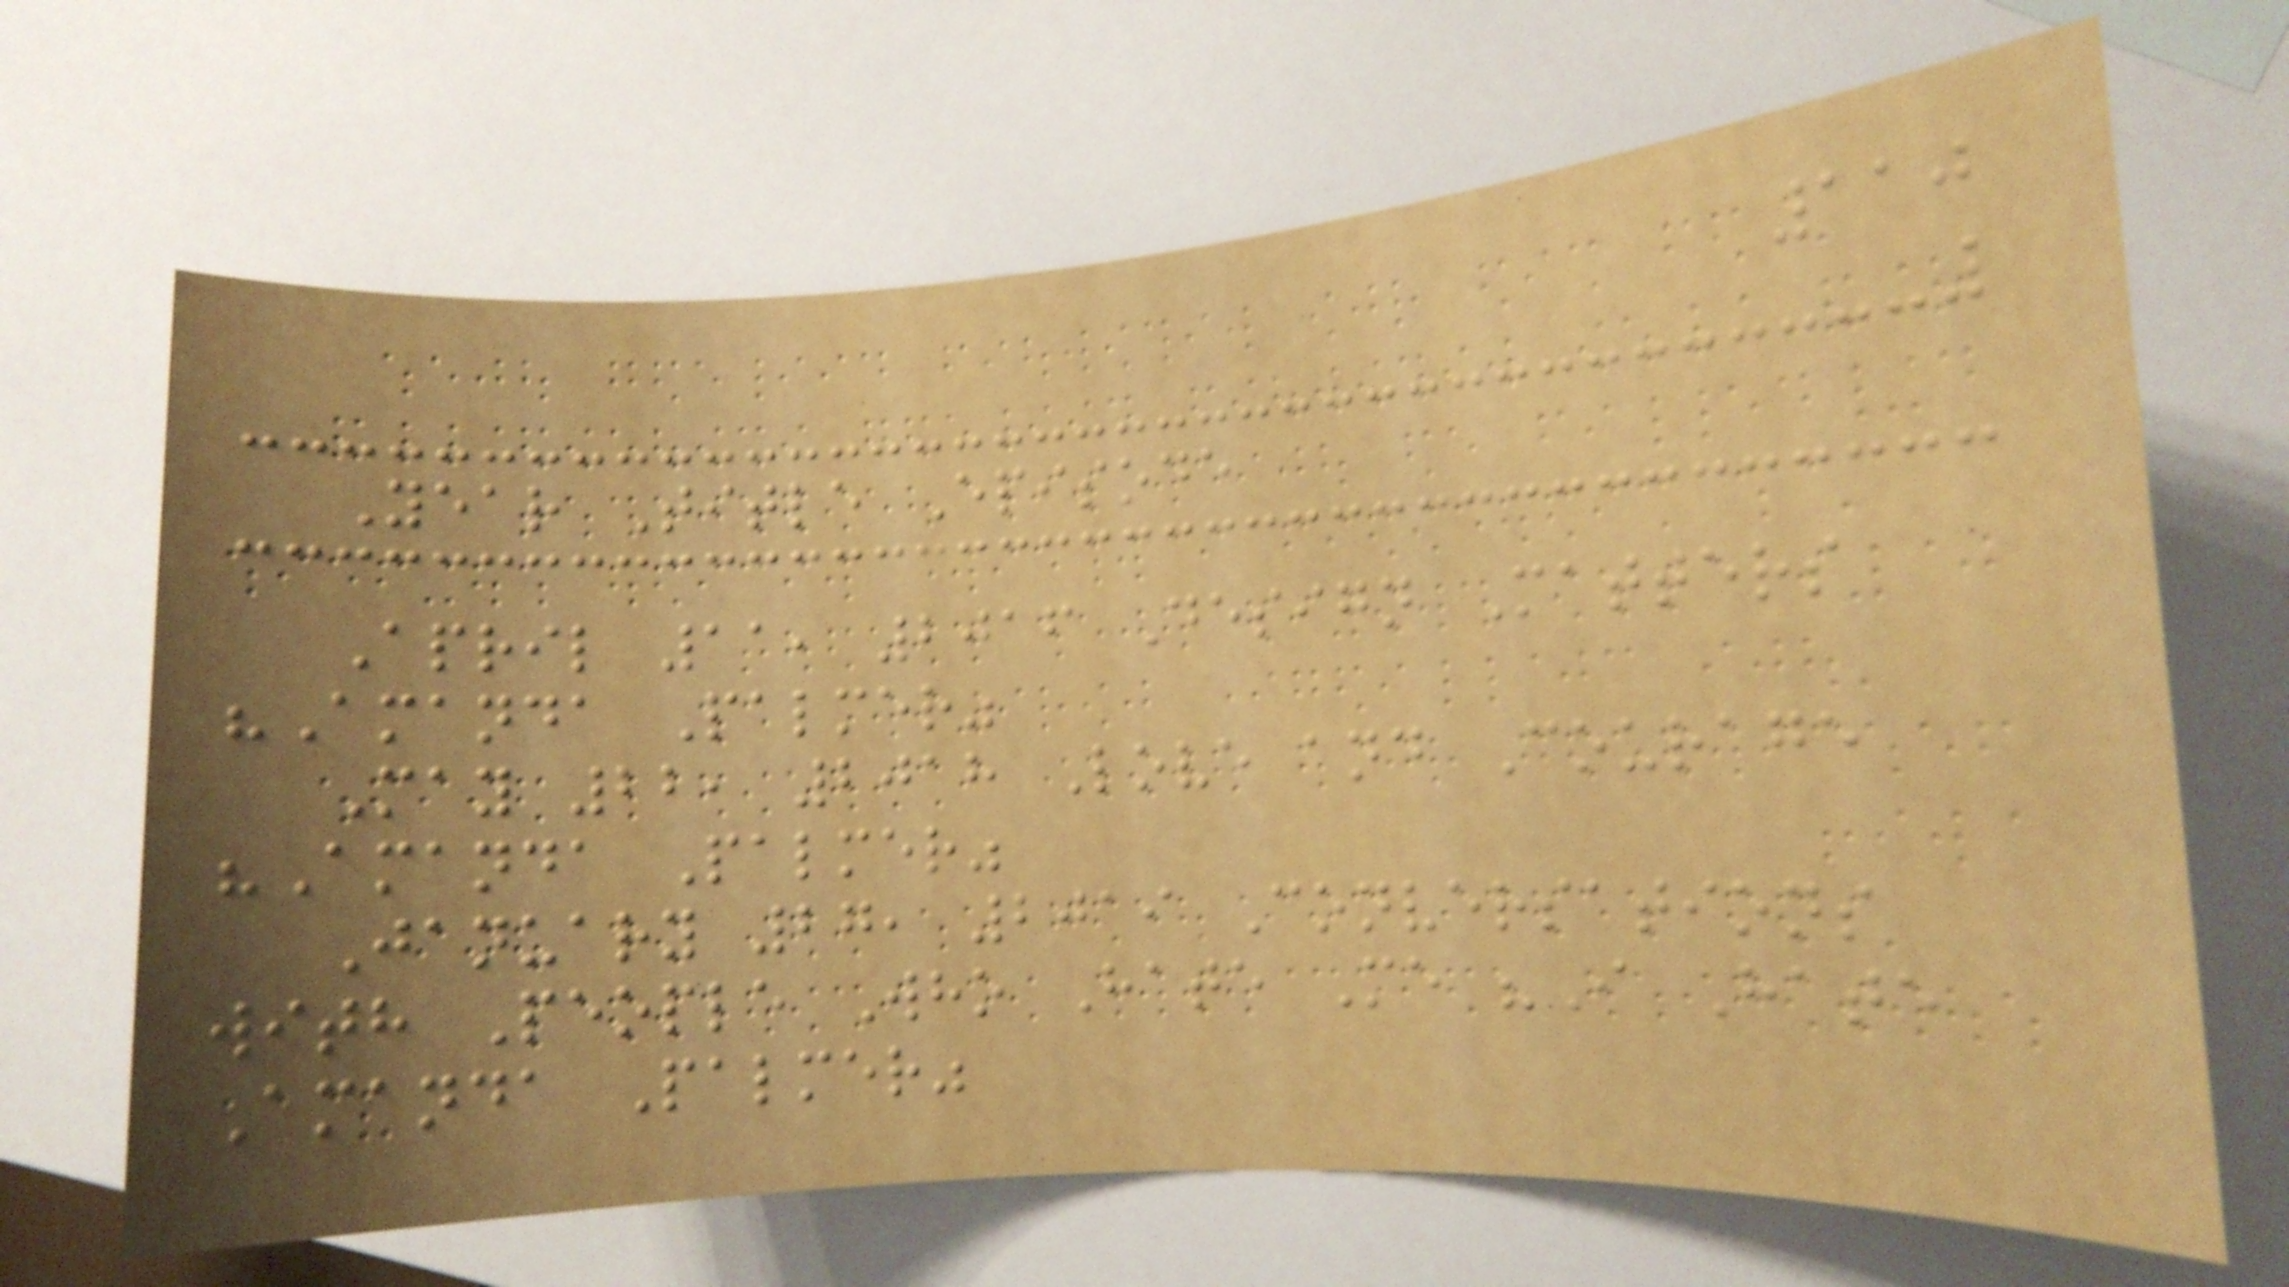110
Year Title Episode
April 11, 2016 Design Matters
"Amanda Palmer"
May 22, 2018 Love and Courage
"Amanda Palmer"
January 27, 2019 Conversations
with People Who Hate Me "I Hate
Amanda Palmer"
